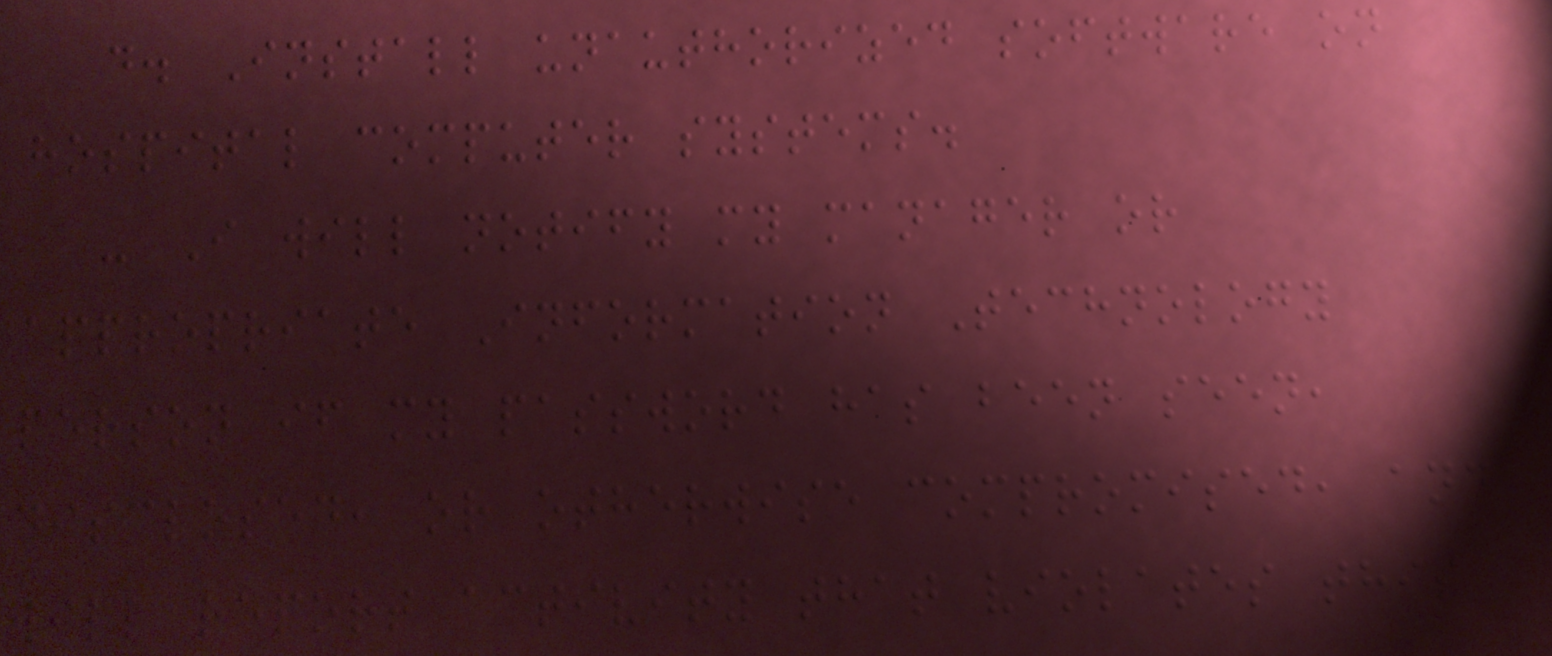d. Install unauthorized software on
hospital computer systems.
- I will notify my manager or
appropriate Information Technology
person if my password has been seen,
disclosed, or otherwise compromised, and
will report activity that violates this
